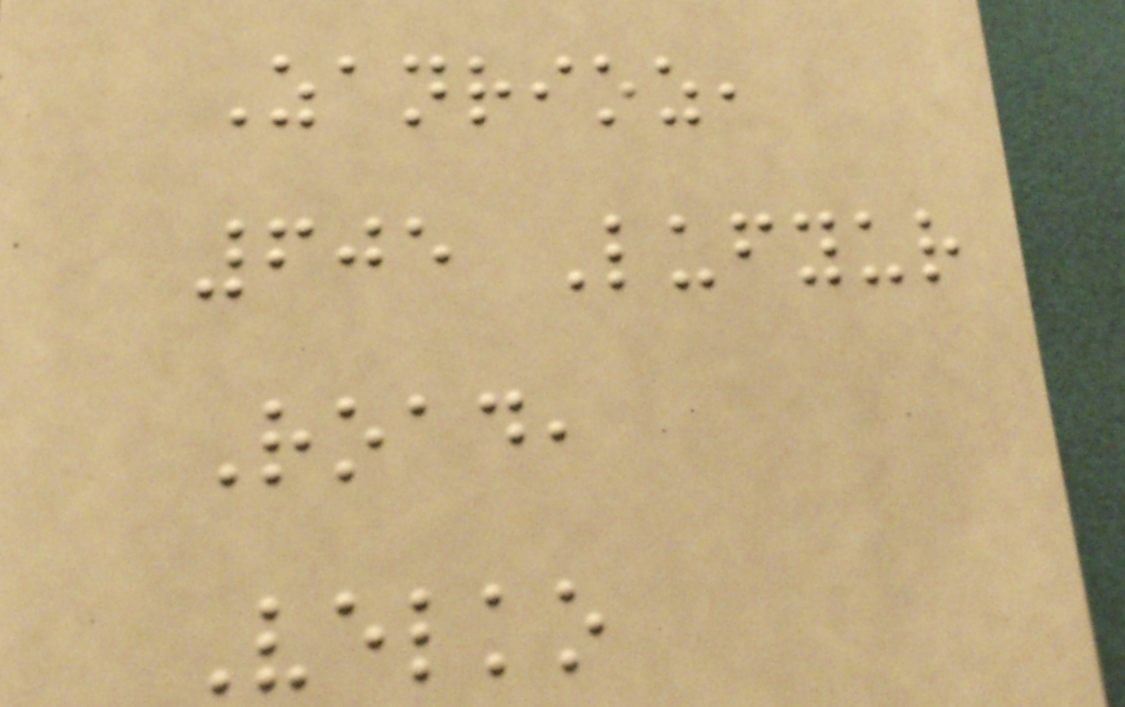Zanrioz,
605 Lufyur
Road,
Velko
